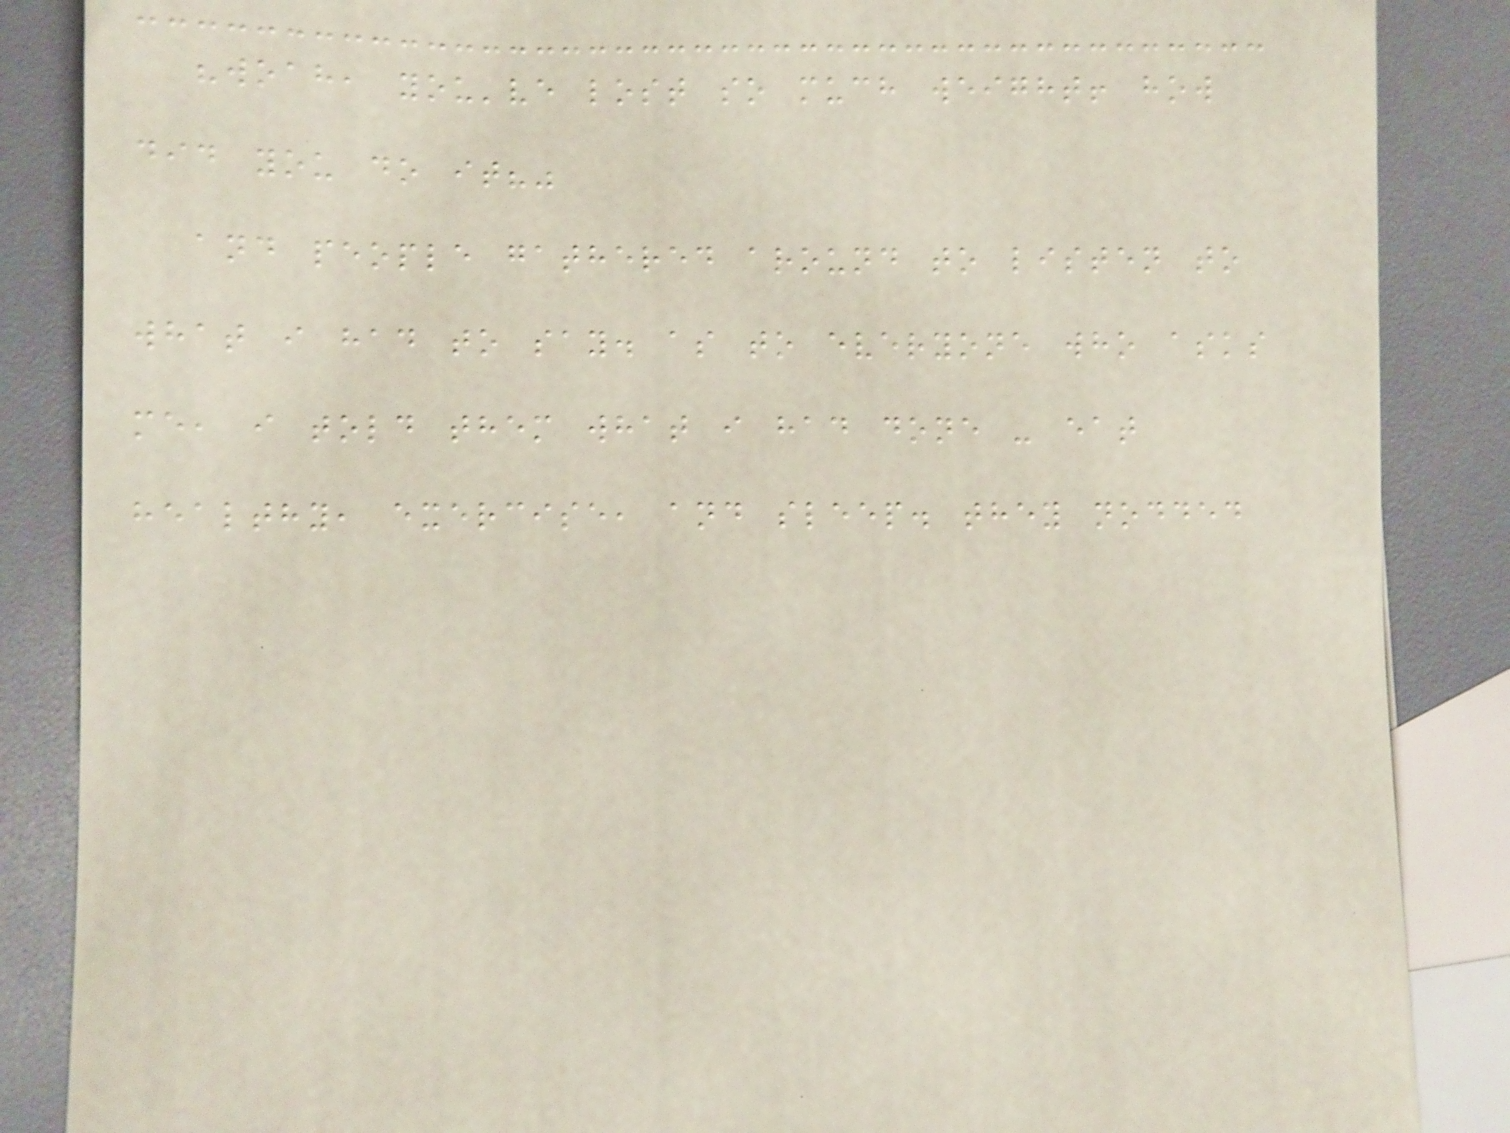"woah, you've lost so much weight! how
did you do it?"
and people gathered around to listen to
what i had to say. as to everyone who asks
me, i told them what i had done - eat
healthy, exercise, and sleep. they nodded
